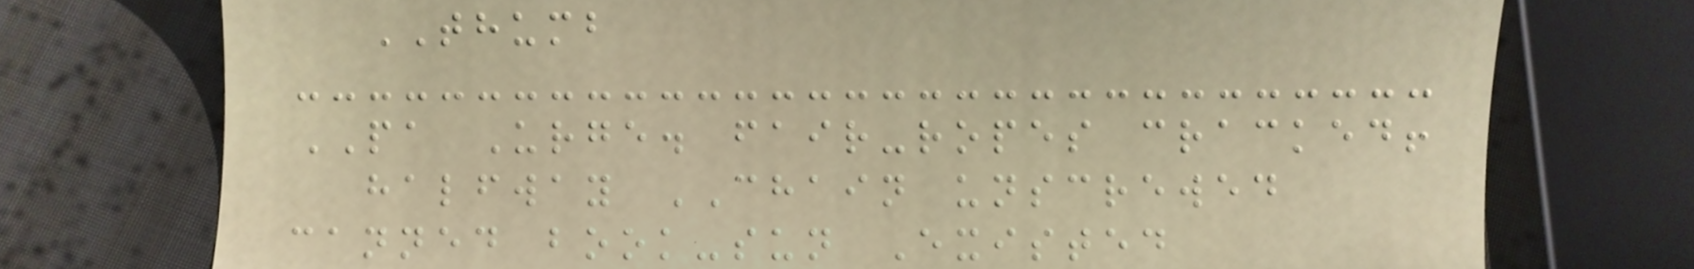THUMB
PA Urge. fair-ropes cracked!
halfway CHAIN unscrewed
canned book-sun Existed
